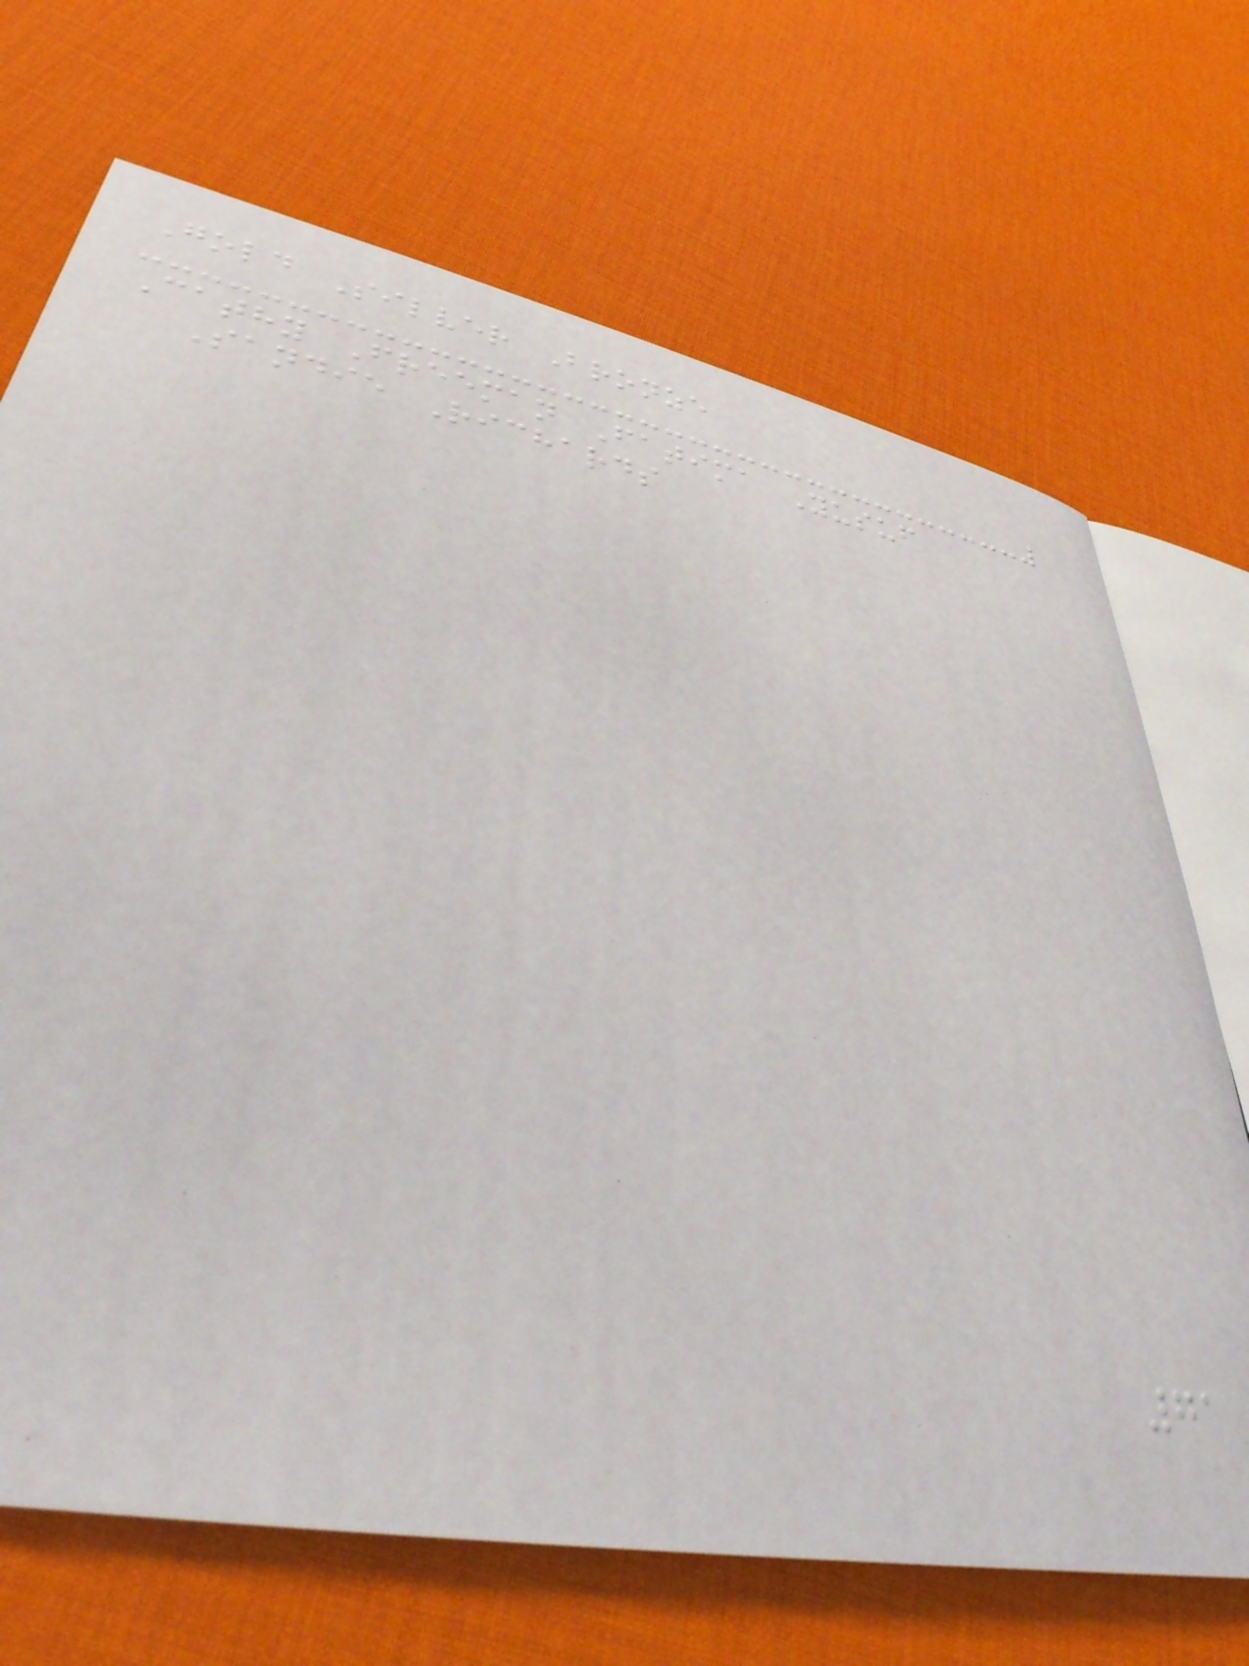Gold Silver Bronze
Cathy Freeman Fatima Yusuf
Sandie Richards
71
